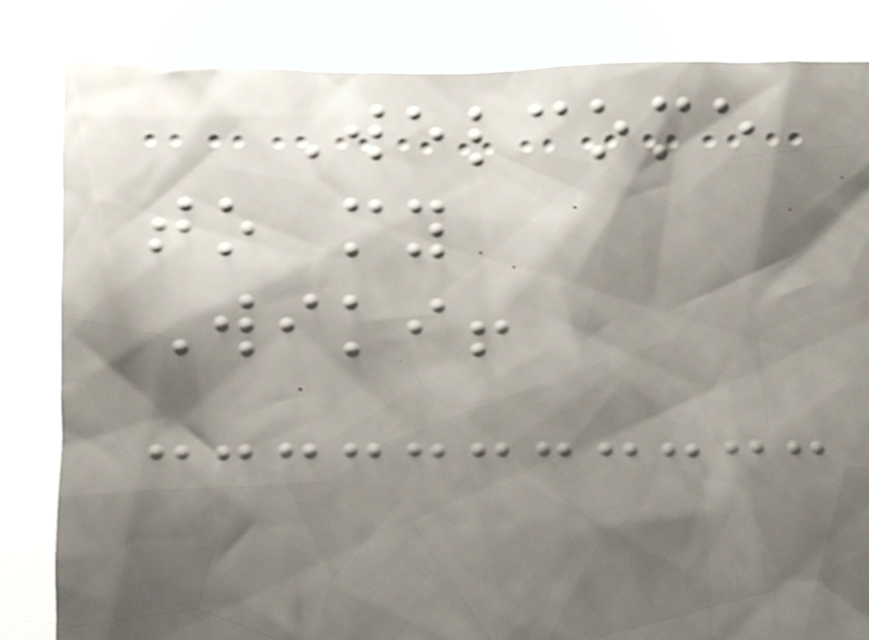Welcome
to my
Wiki!
